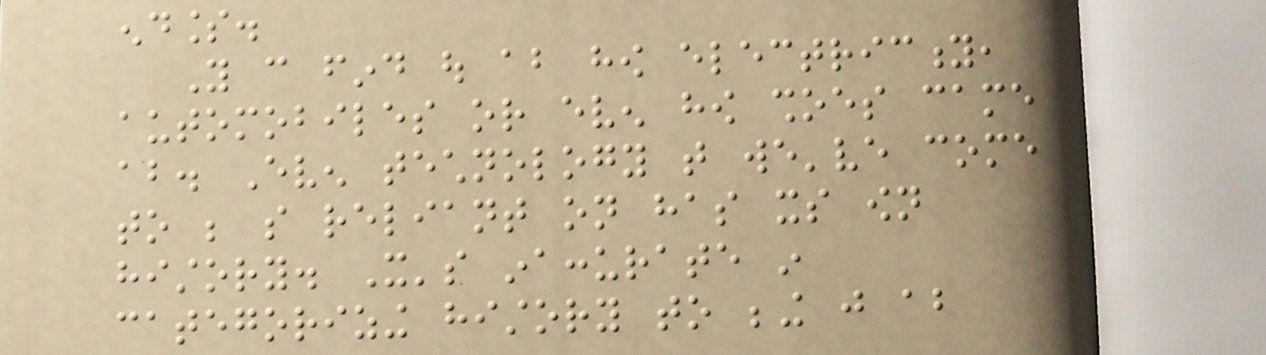endless.
You can find out about how electricity,
automobiles or even how shoes came
about. Even technology that we've come
to be so reliant on has its own
history. It's inaccurate in
categorizing history to being just about
